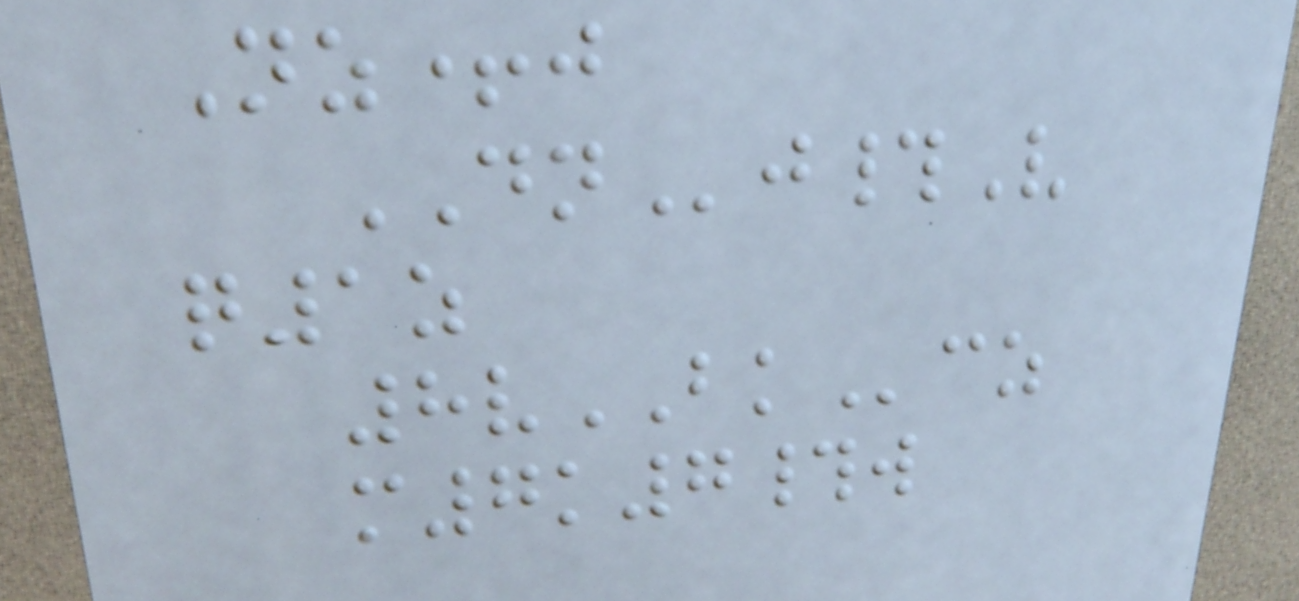Nz+j
DNj#V
q1z
8vBKcz
m7k7#w
